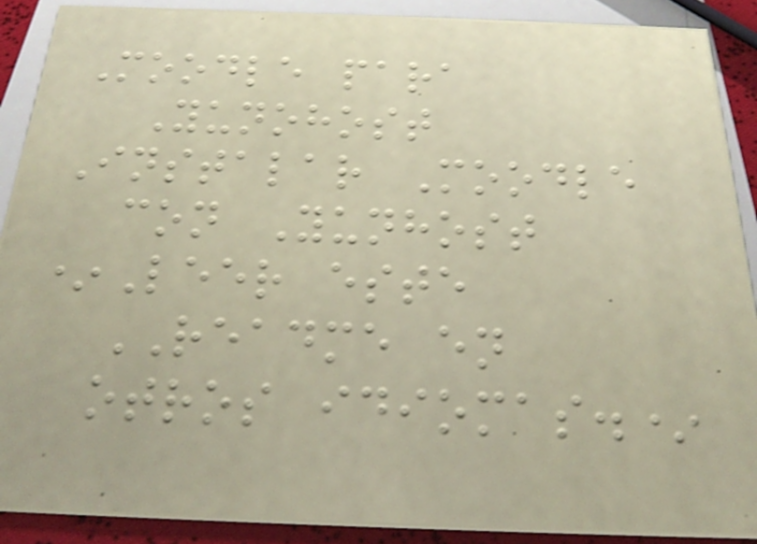Moodle para
Yunohost
Instalar Moodle
con Yunhost
*Leer este
README en
otros idiomas.*
